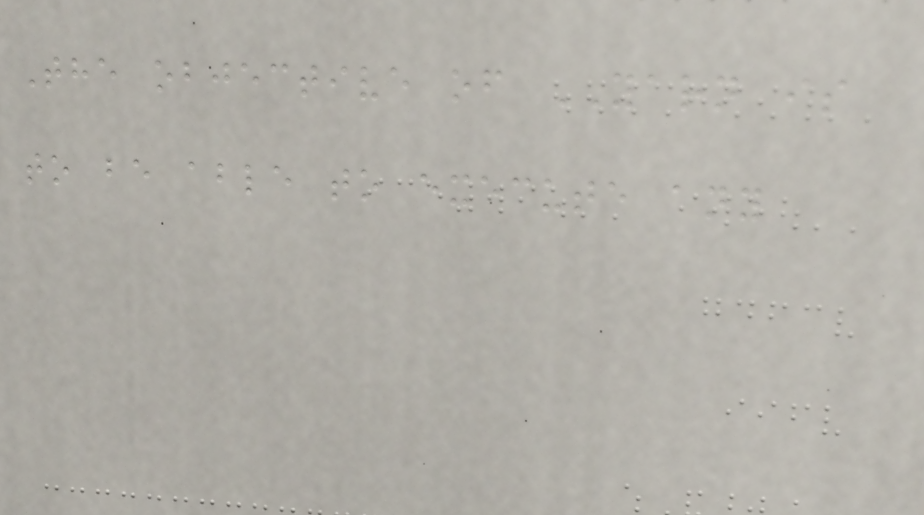The objective of YARN is
to be able to execute any
